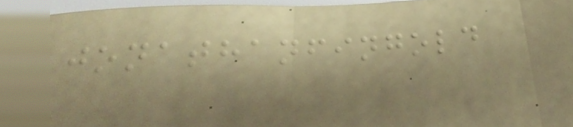jonathanfingold
